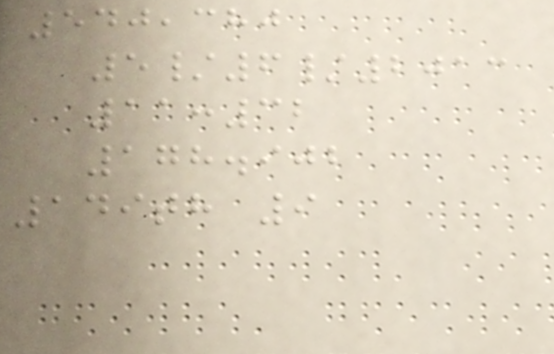540,380
5/6/2013
11:32
178.902
149th 9
